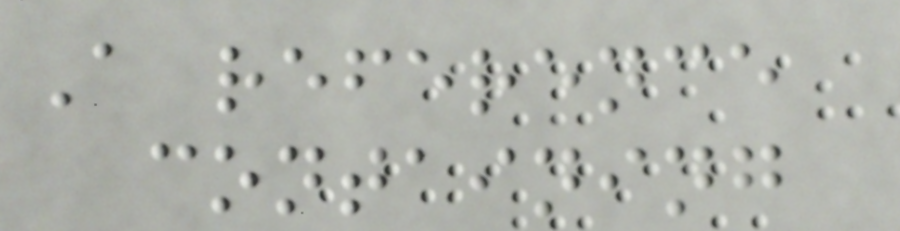A reference
containing
